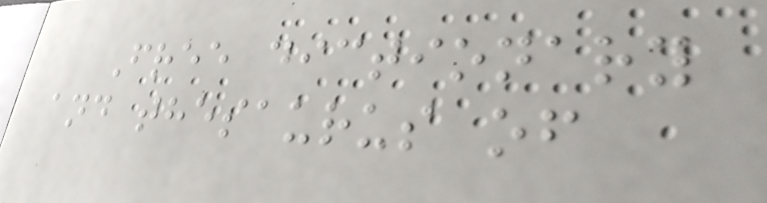Free dictionary
and thesaurus of
